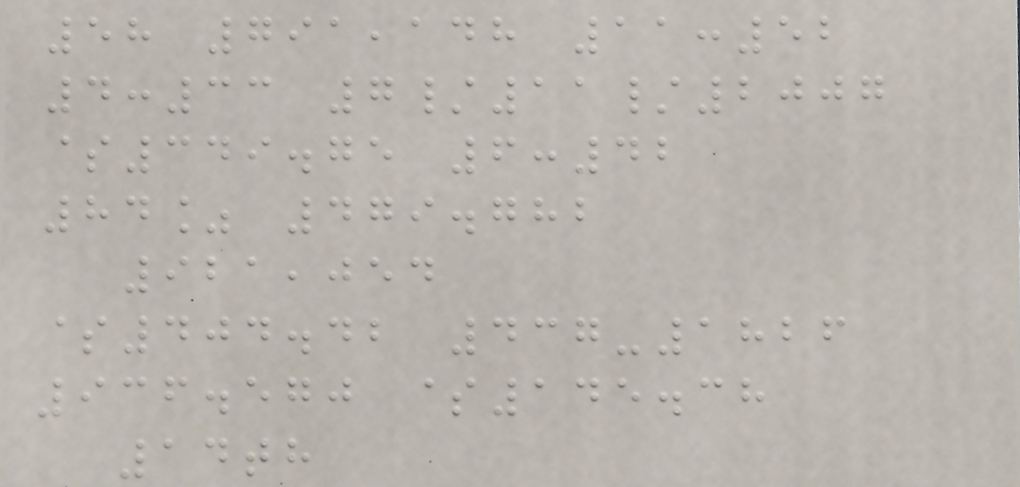58 791,148 11:52
4:33 7/11/2007
$349.75 6:42
84% 479.782
921,054
$404.42 437-1826
936.570 $145.38
14th
